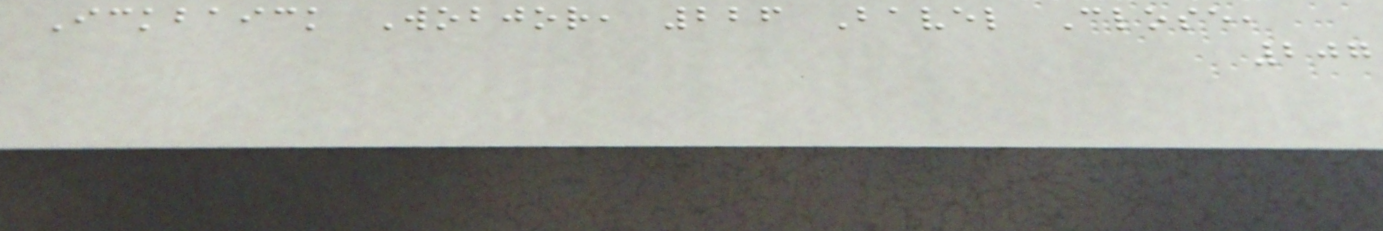Ickbaick Wobjor, 226 Bavel Close,
207
